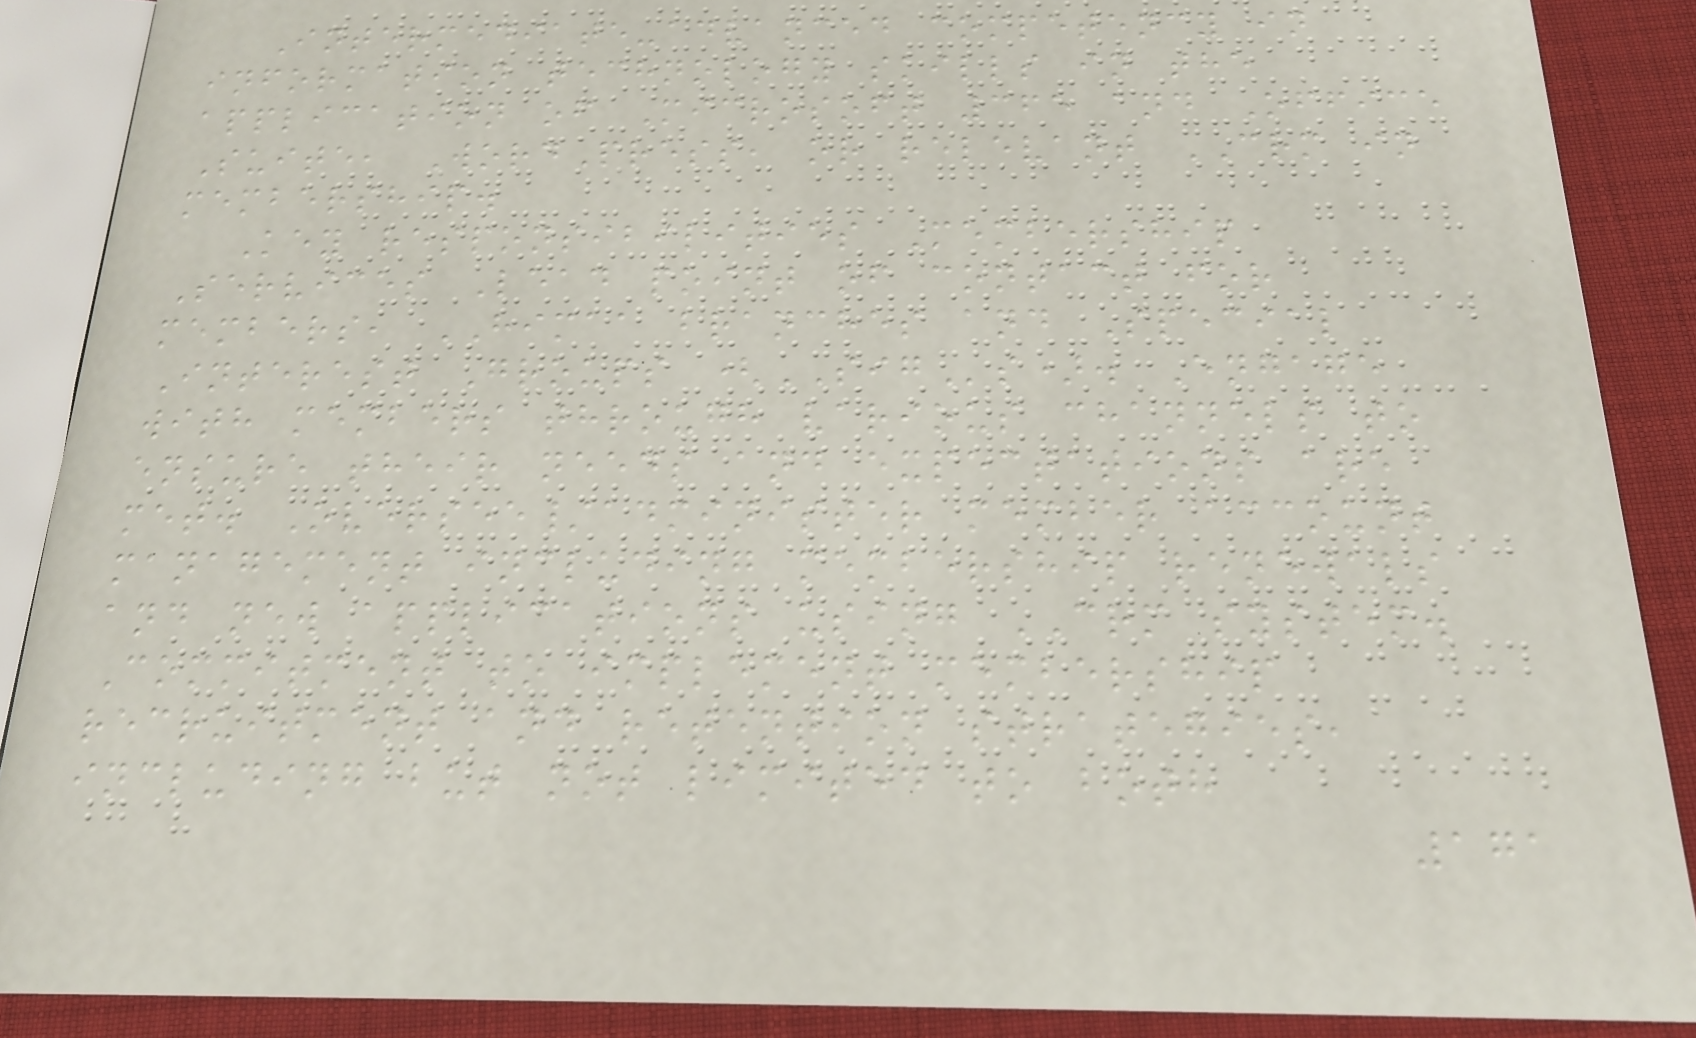Intermediate-advanced competency in
information technology skills in the
application of Microsoft 365 and Office
Suite, WordPress, or relevant CRM in
membership.
Key responsibilities Membership
Services Lead point of contact for
members, HIMAA branches and Special
Interest Groups (SIGs). Engage
with members through various channels to
ensure their needs and expectations are
met. Oversee/administer member account
management including membership renewals
and new applications using CRM system.
Commitment to implement membership
recruitment and retention strategies,
including but not limited to both
171
